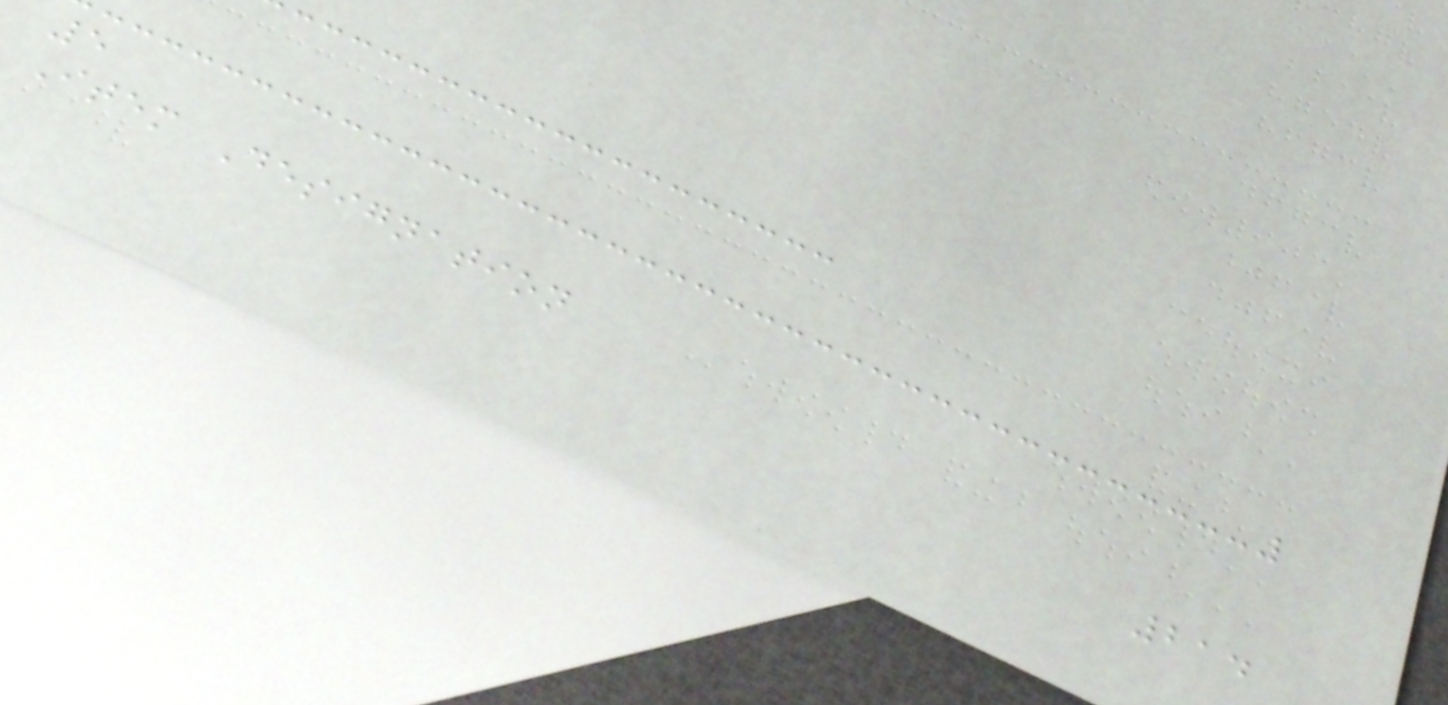5
Item Designation
214
